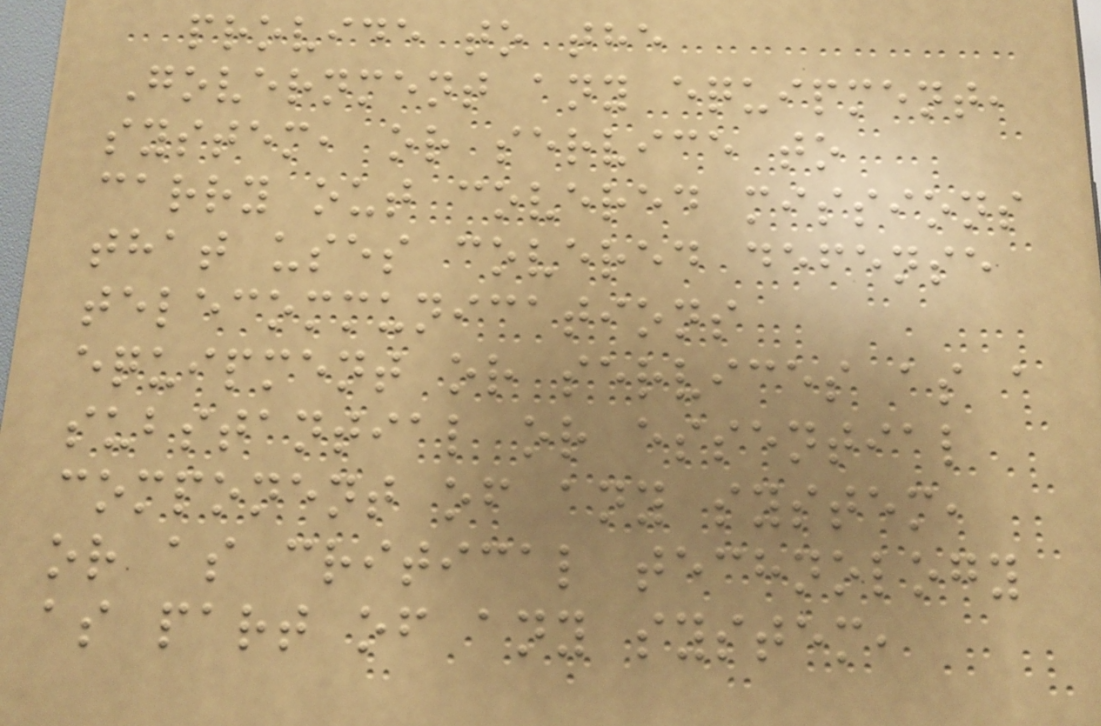provide to the
Government any equipment,
system, or service to
carry out covered missions
that uses covered defense
telecommunications
equipment or services as a
substantial or essential
component of any system,
or as critical technology
as part of any system,
